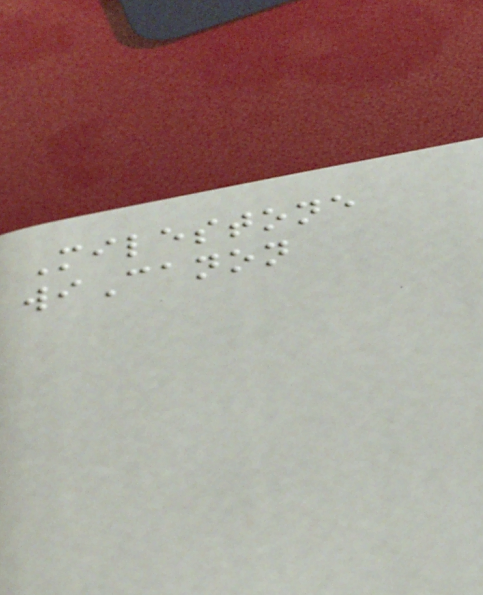Milestone
wiCanon
